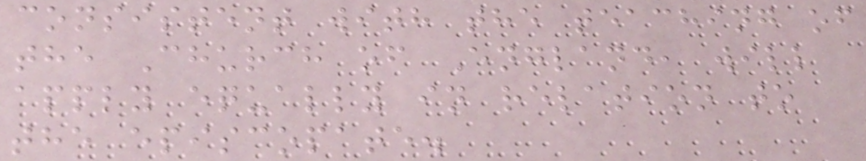consistent with the teaching of
the Church of England, will
apply equally in relation to
the episcopate.
